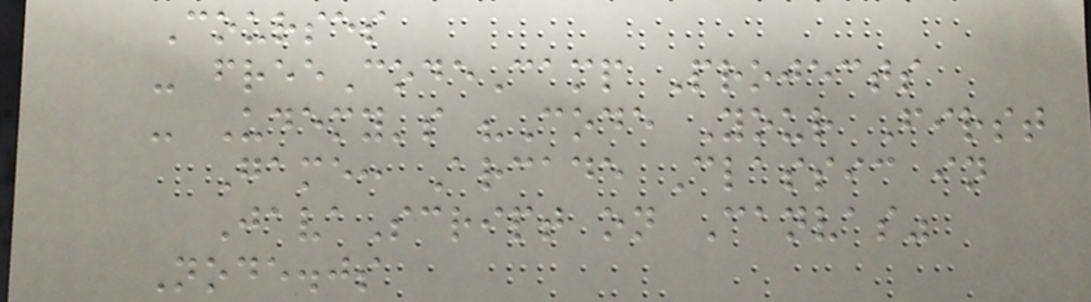Courses
- freeCodeCamp Projects
- Udemy's "Code Your First
Game: Arcade Classic in
JavaScript on Canvas"
Node.js
